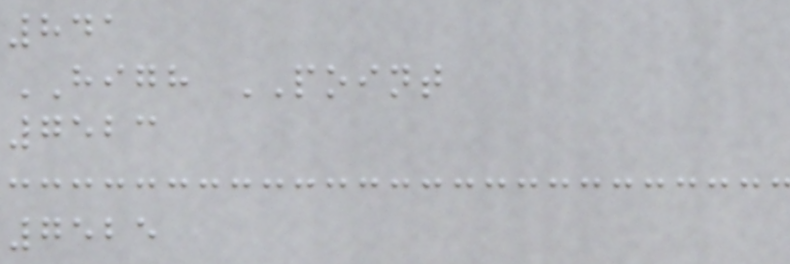841
HIGH POINT
7523
7525
